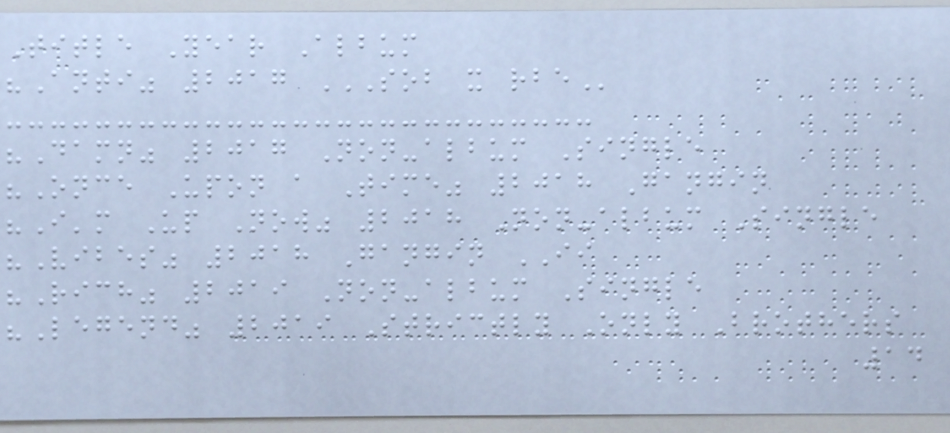Title Year Album
"Anti" 2017 SOB X RBE
"Damn" 2017 Non-album Single
"Once Upon a Time" 2018 Gangin
"I'm Up Now" 2018 Non-album Single
"Vibes" 2018 Gangin II
"Rich" 2019 Non-album Single
"Legend" 2019 Strictly Only Brothers
14
